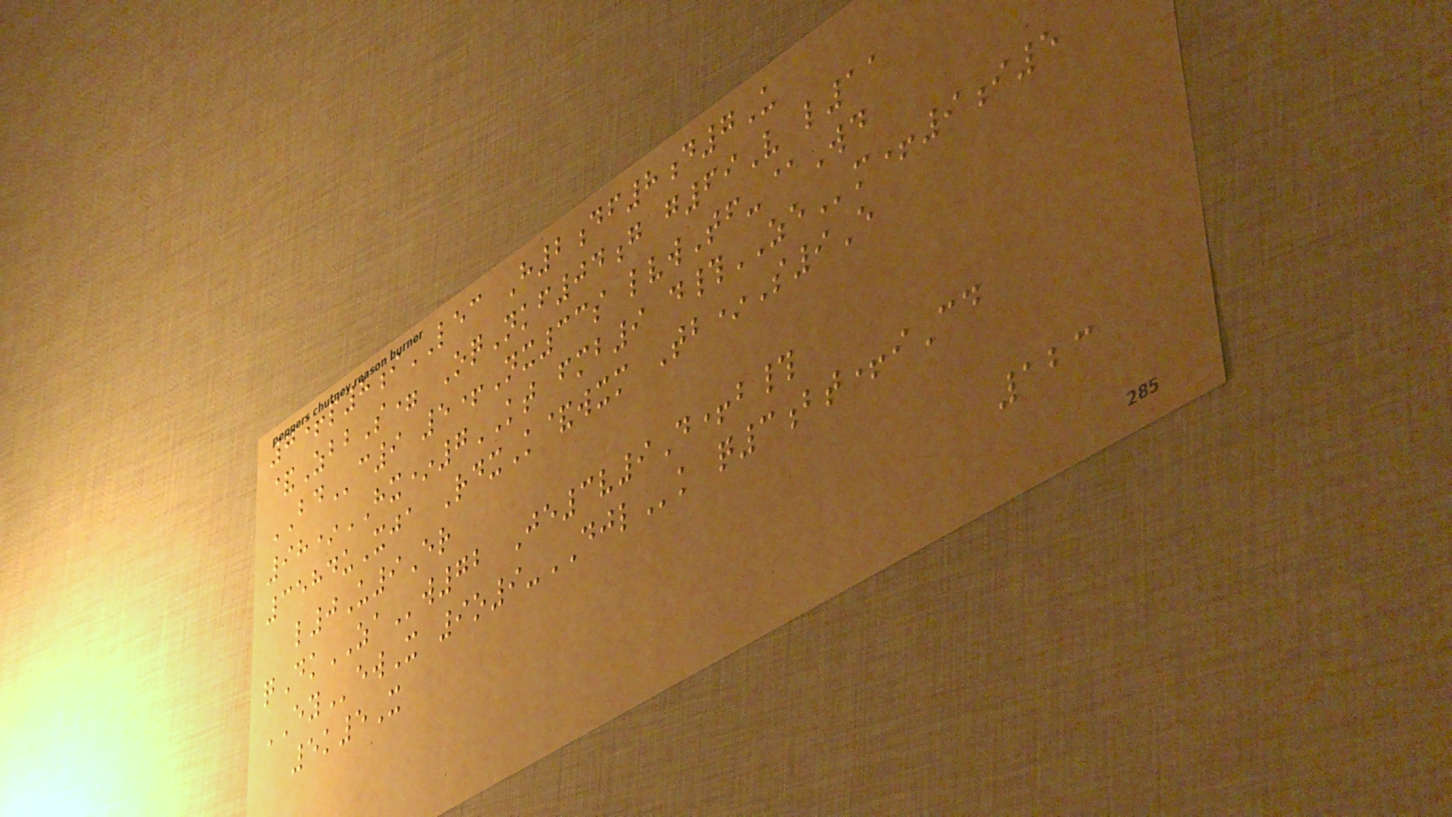7+p8iLEC H2df8d7U
&ZbbS= OqNkf04g g69V l11
BDc9 5+Nx33s lvwTf-@Wd
98*HX*7KT fmb9 d#ZEm+9i5
3584uXja RdxK&wxm Tb*S9E
l0U9Er
qDkZAw72 Je3v9D+b#
EYewX 9o9-DJLk q3bt+iCd
5k5X
123
